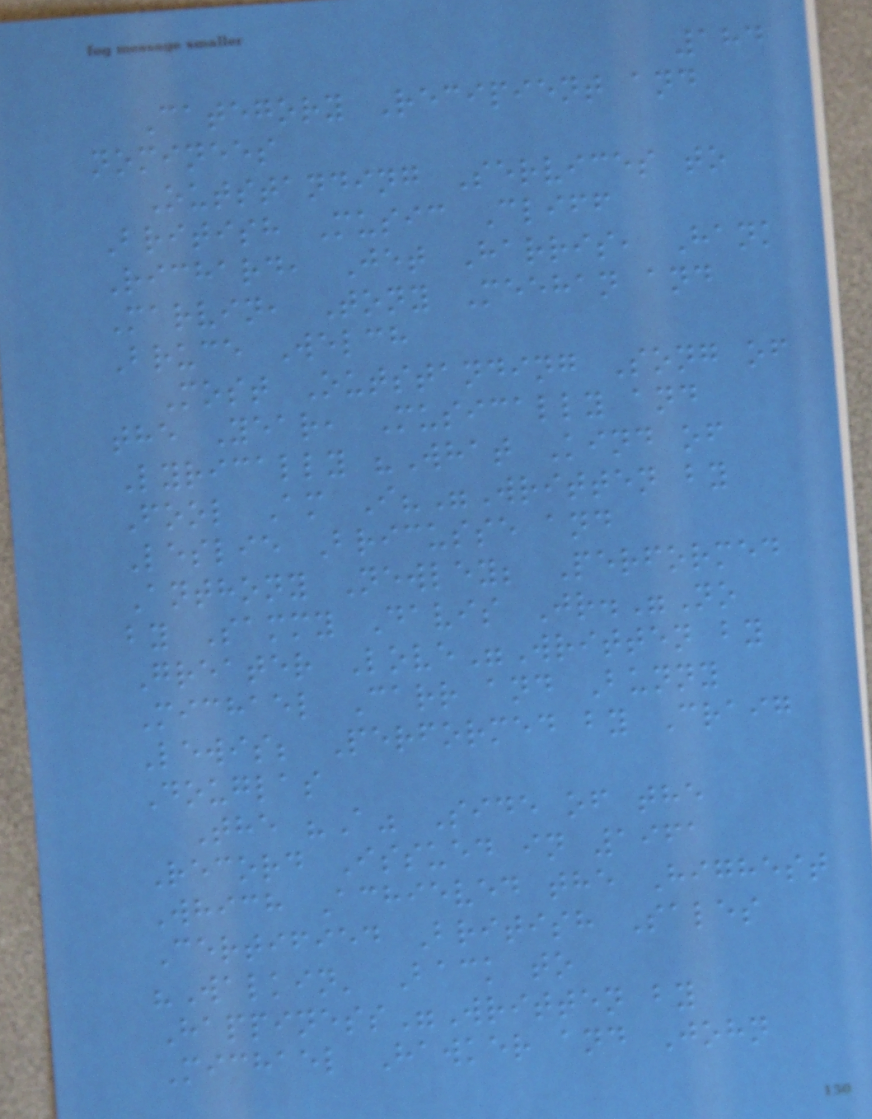184
Category Recipient and
nominees
Outstanding Services to
British Music Cliff
Richard, Jet Harris, Hank
Marvin, Tony Meehan and
Bruce Welch
Most Outstanding Song of
the Year, Musically and
Lyrically "What Kind of
Fool Am I?"Written by
Leslie Bricusse and
Anthony Newley; Performed
by Sammy Davis Jr."No
Greater Love"Written by
Michael Carr and Bunny
Lewis; Performed by Craig
Douglas
The "A" Side of the
Record Issued in 1961
Which Achieved the Highest
Certified British Sales
"Walkin' Back to
Happiness"Written by
Michael Hawker and John
